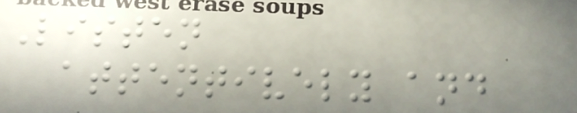Listen
attentively and
